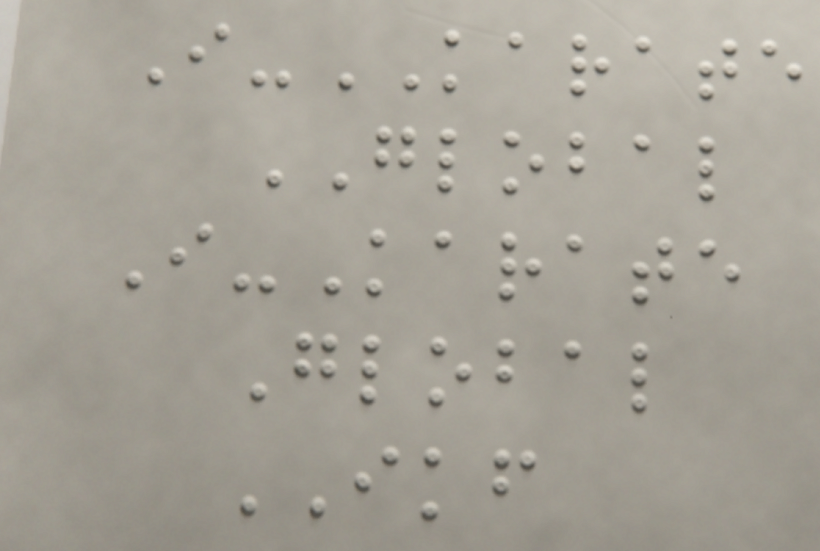I-KARATE
GLOBAL
I-Karate
Global
IKF
